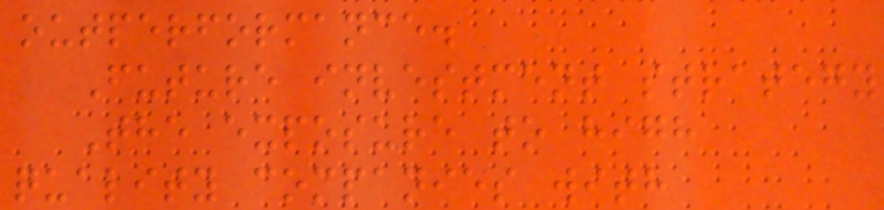outperformance.
Future investment strategy
The exposure to high
quality companies with
